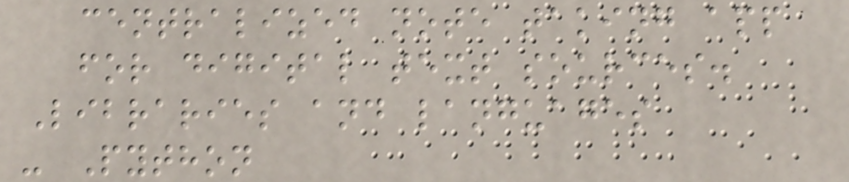centralized note taking app
for digital text sources.
Libraries and languages
- Python
